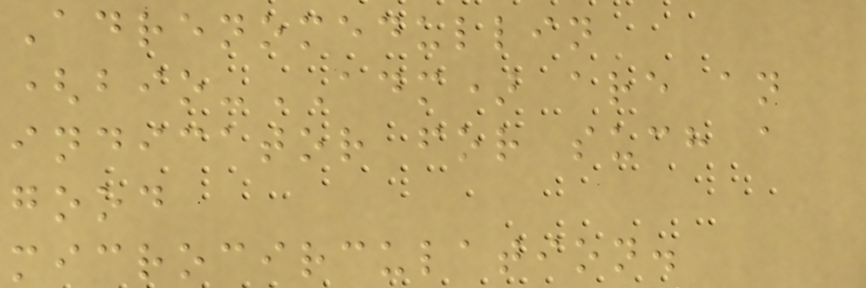Adrenomedullin
(bio-ADM) are an
indicator for such a
good
microcirculation.
